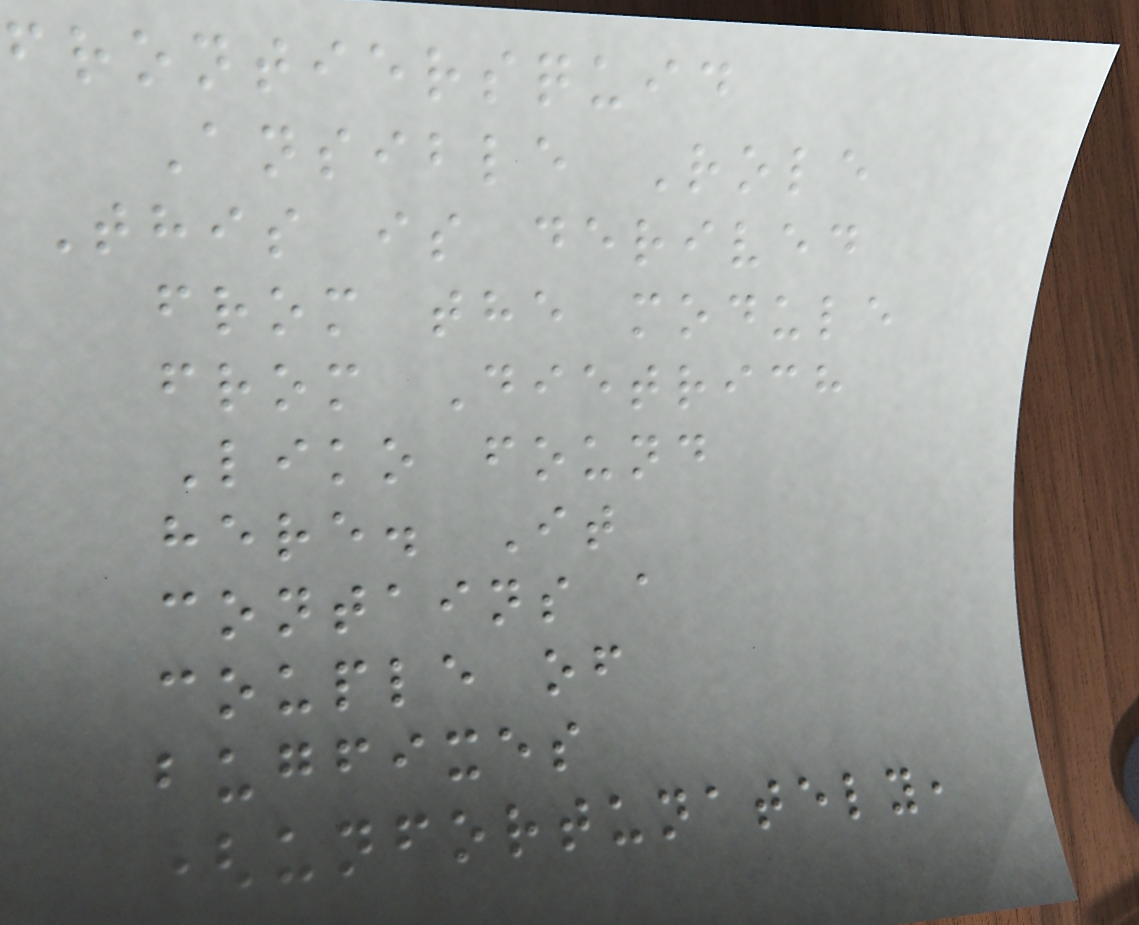frontiersquid
Ansible Role
This is derived
from the module
from Dietrich
Liko found
here. It
contains a
couple of
bugfixes
(unfortunately,
